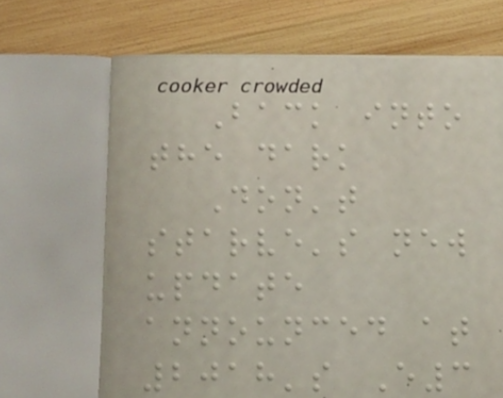Back into
the dark
Don't
starve's new
update
announced at
2018's E3
